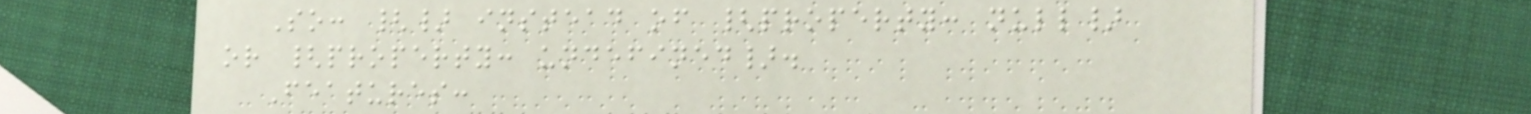So: {} instead of {property: null}
or {property: undefined}.
Features:
